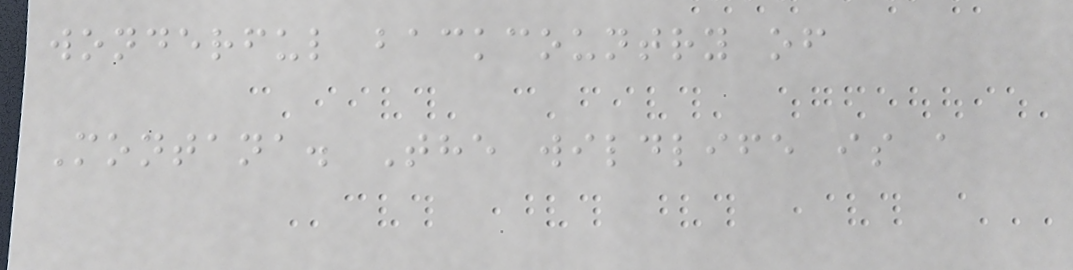wonderful backcountry of
Montana. The wildlife is a
